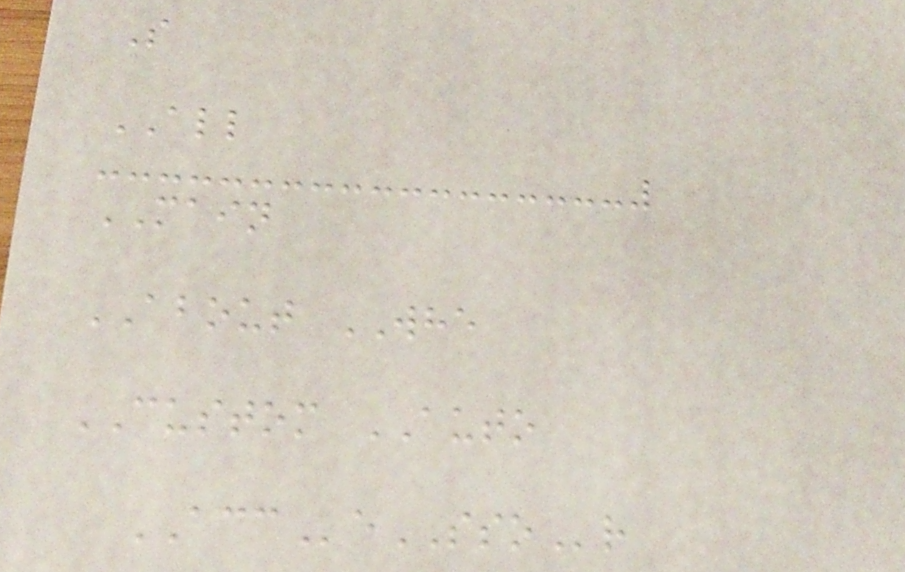S
ALL
MAIN
ABOUT WHE
CUSTOM AUTO
ACCeSSOr
